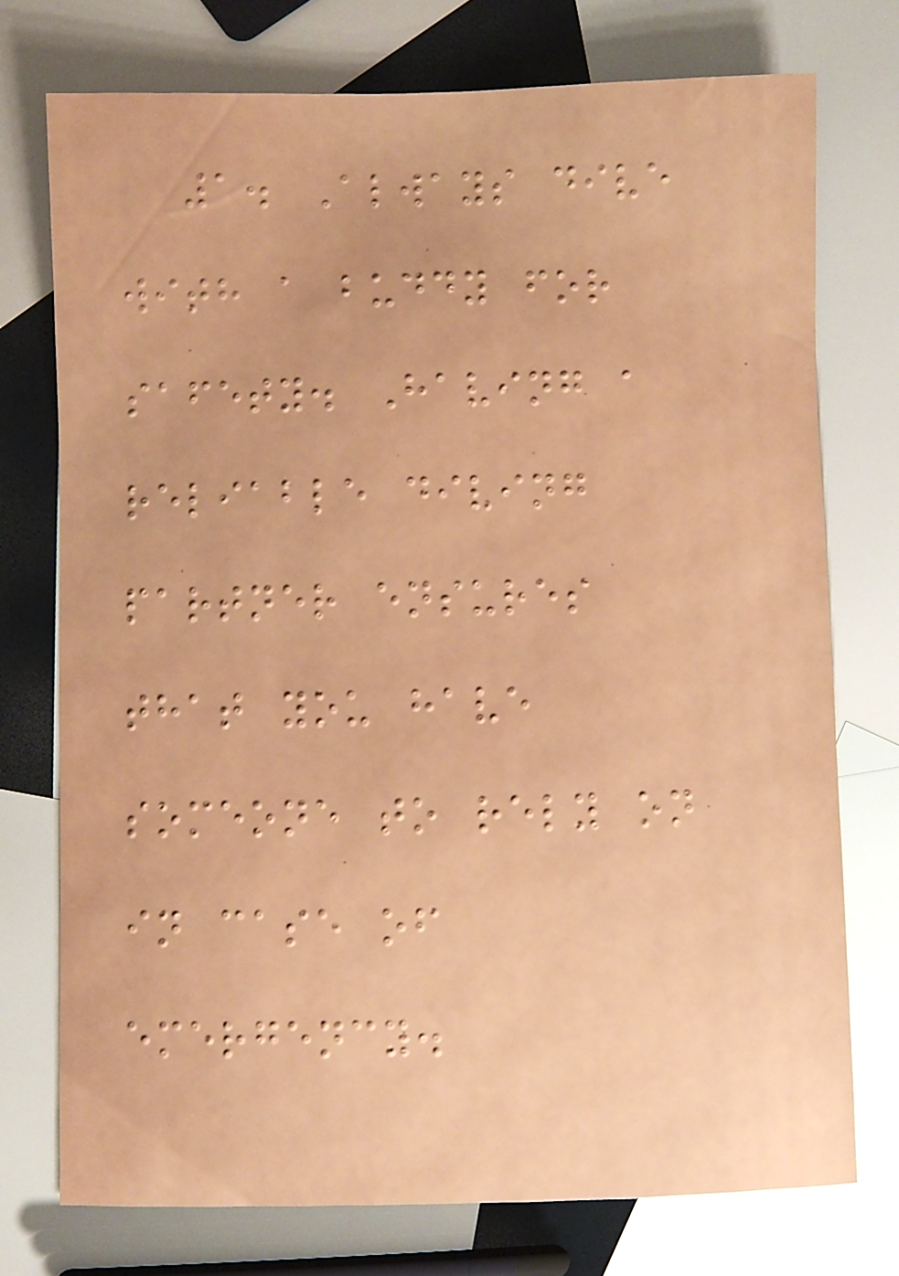1. Always dive
with a buddy for
safety. Having a
reliable diving
partner ensures
that you have
someone to rely on
in case of
emergency.
